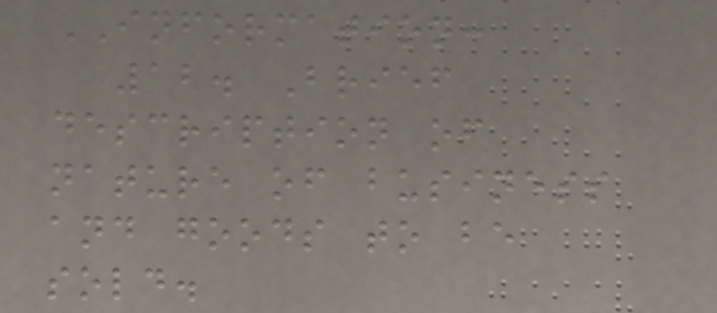INFORMATION:
12. Brief
description of
nature of business
and goods to be
sold.
